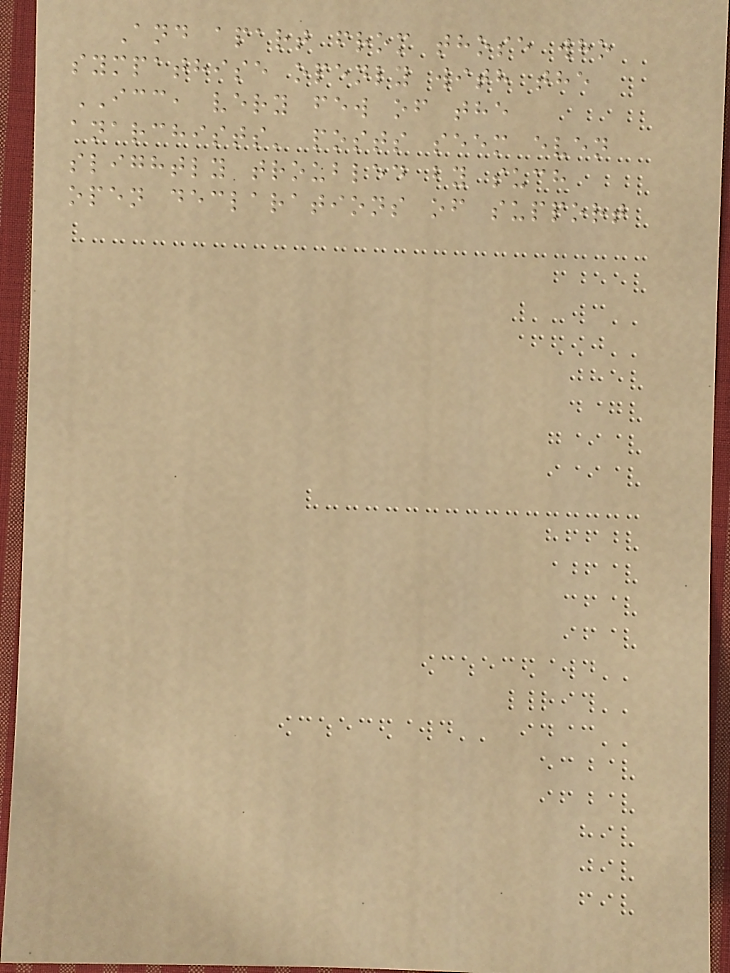And apart from those who
sympathise openly with the
ICC, very few of the
anarchists' posts seem even
slightly troubled by such
open declarations of support
